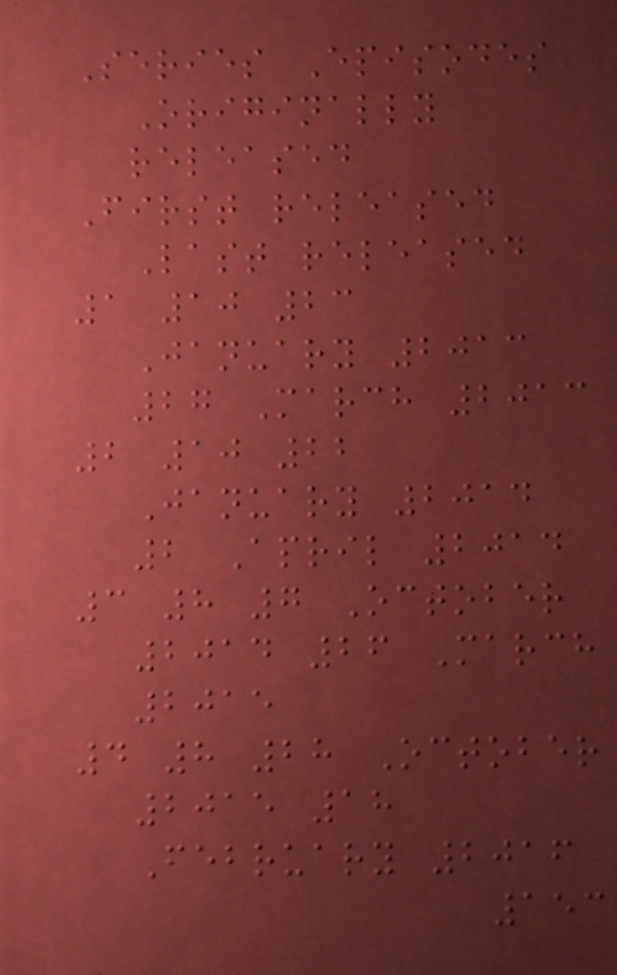Series Episodes
Originally
released
First released
Last released
1 10 23
January 2013
27 March 2013
2 10 22
January 2014
2 April 2014
3 8 7 October
2014 26 March
2015
4 8 28 October
2015 18
February 2016
153
